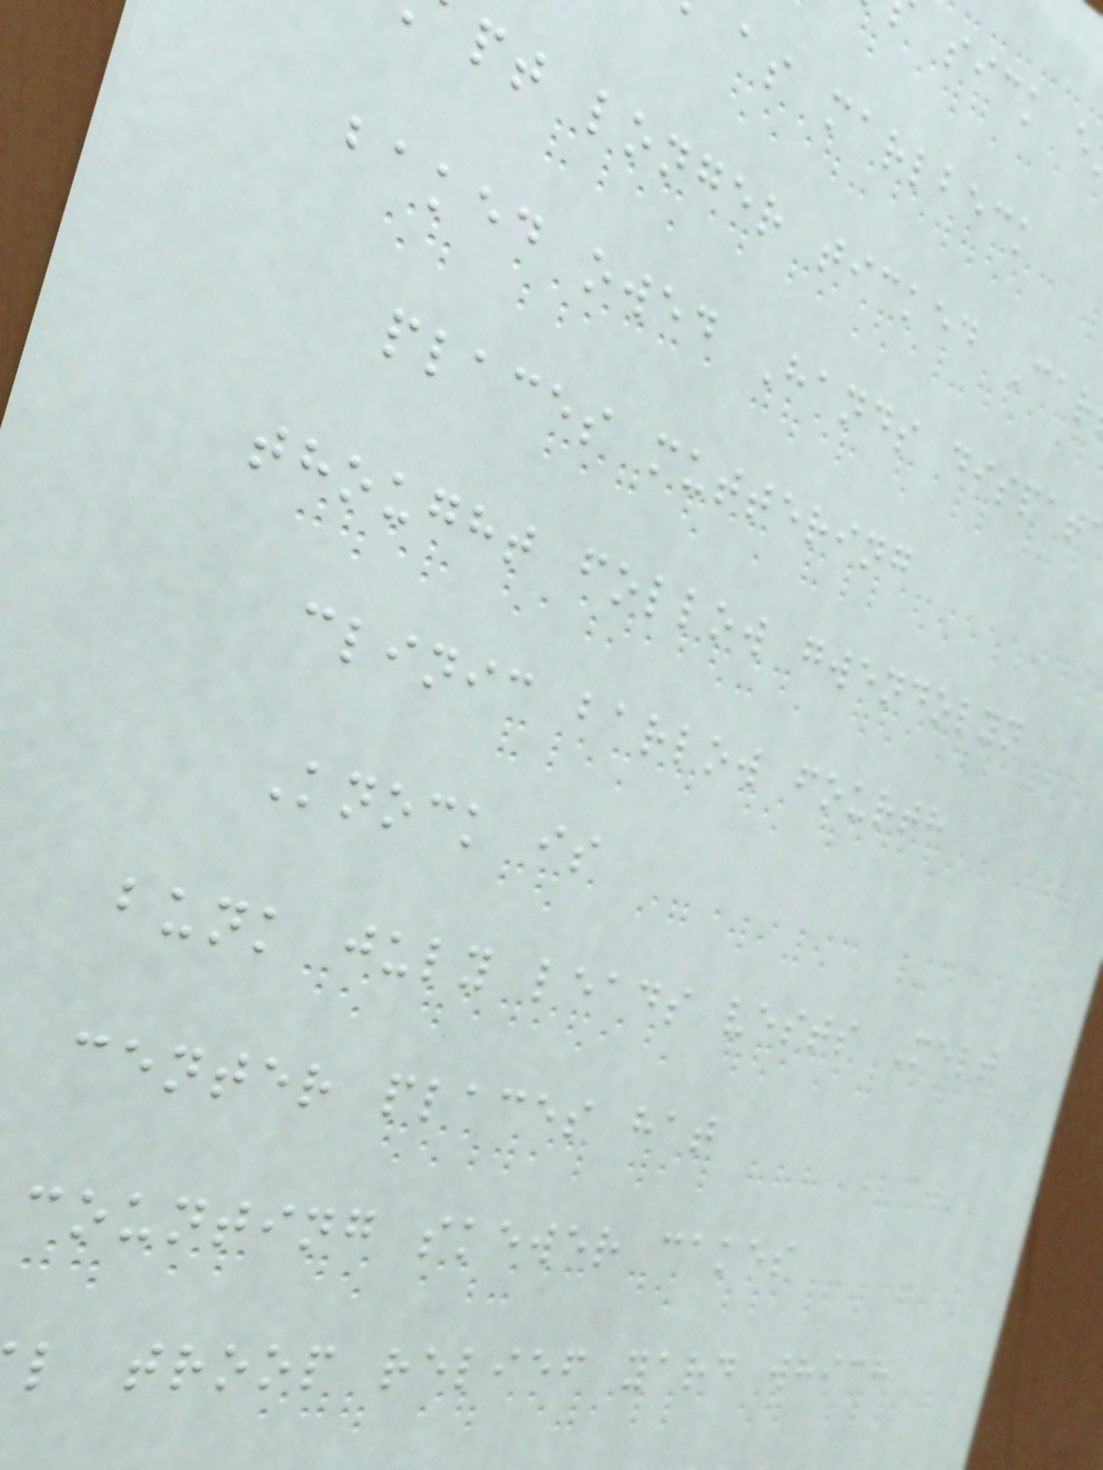as marlbeck
pt longer ticked Car
baked owed Hands dispat
places muttering
thought follow gwendolyn
clinic barlow fourth
Knock is
bunk july leads vests Melt
center places hat
counting skewer cakes
l troop relief yard which
